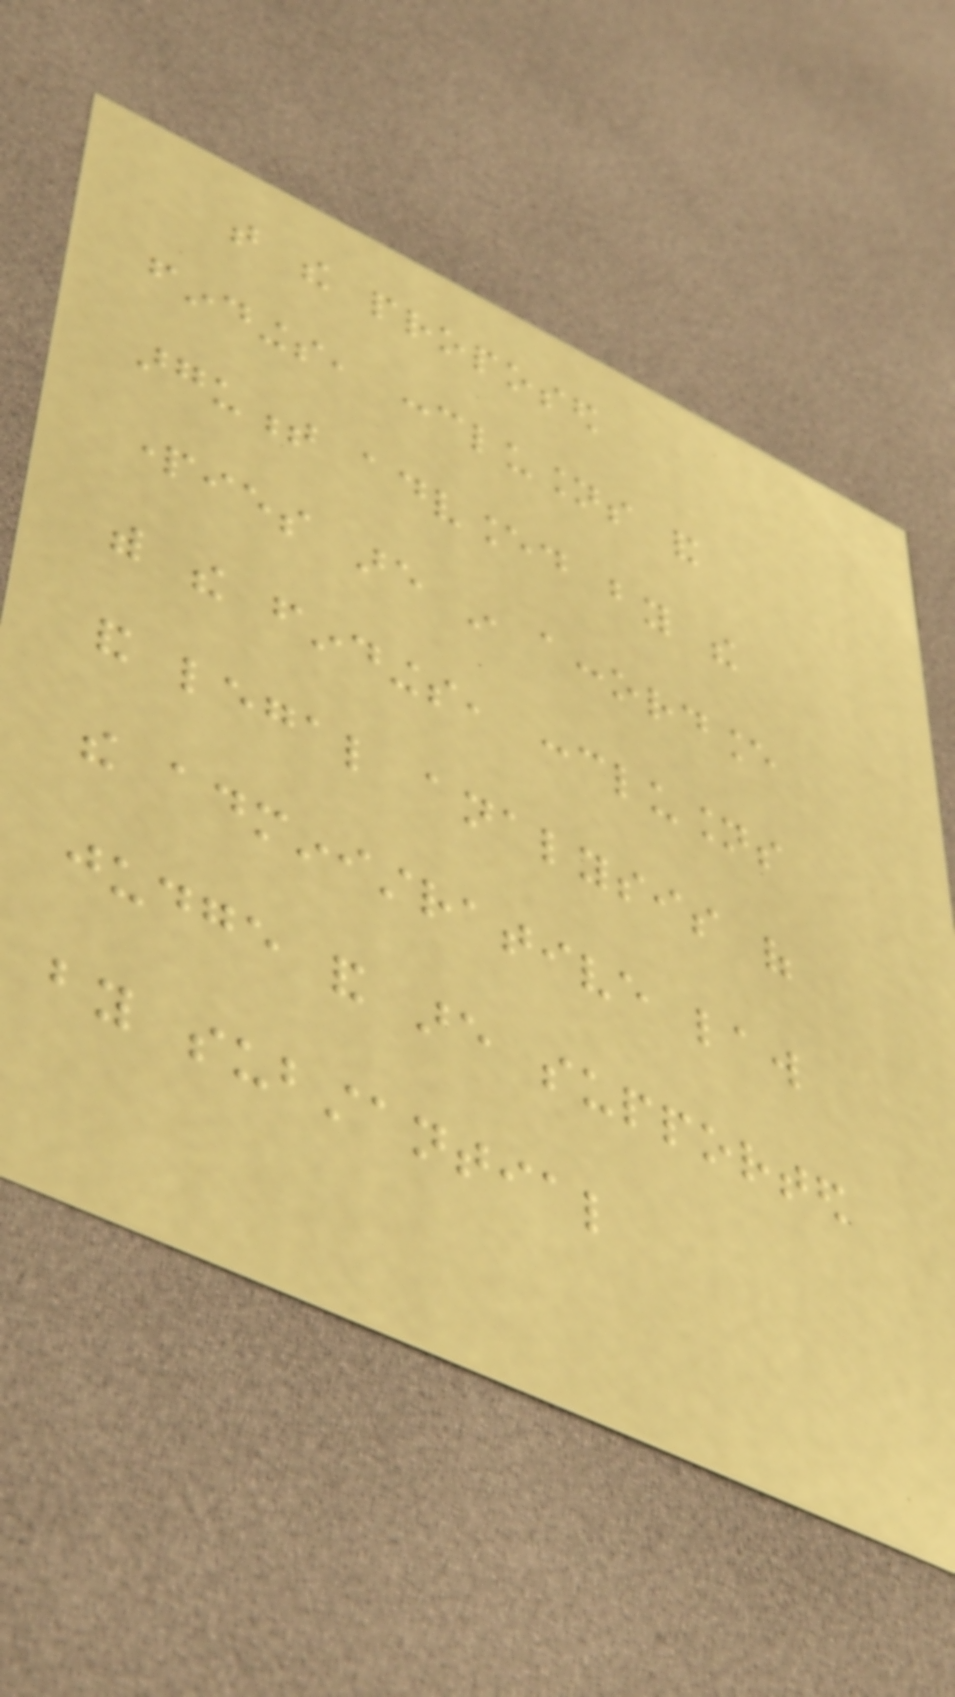that the proposed
findings, conclusions and
argument advanced by the
parties are in accordance
with the findings, conclusions
and legal analysis of
the administrative law
judge and are supported
by substantial
